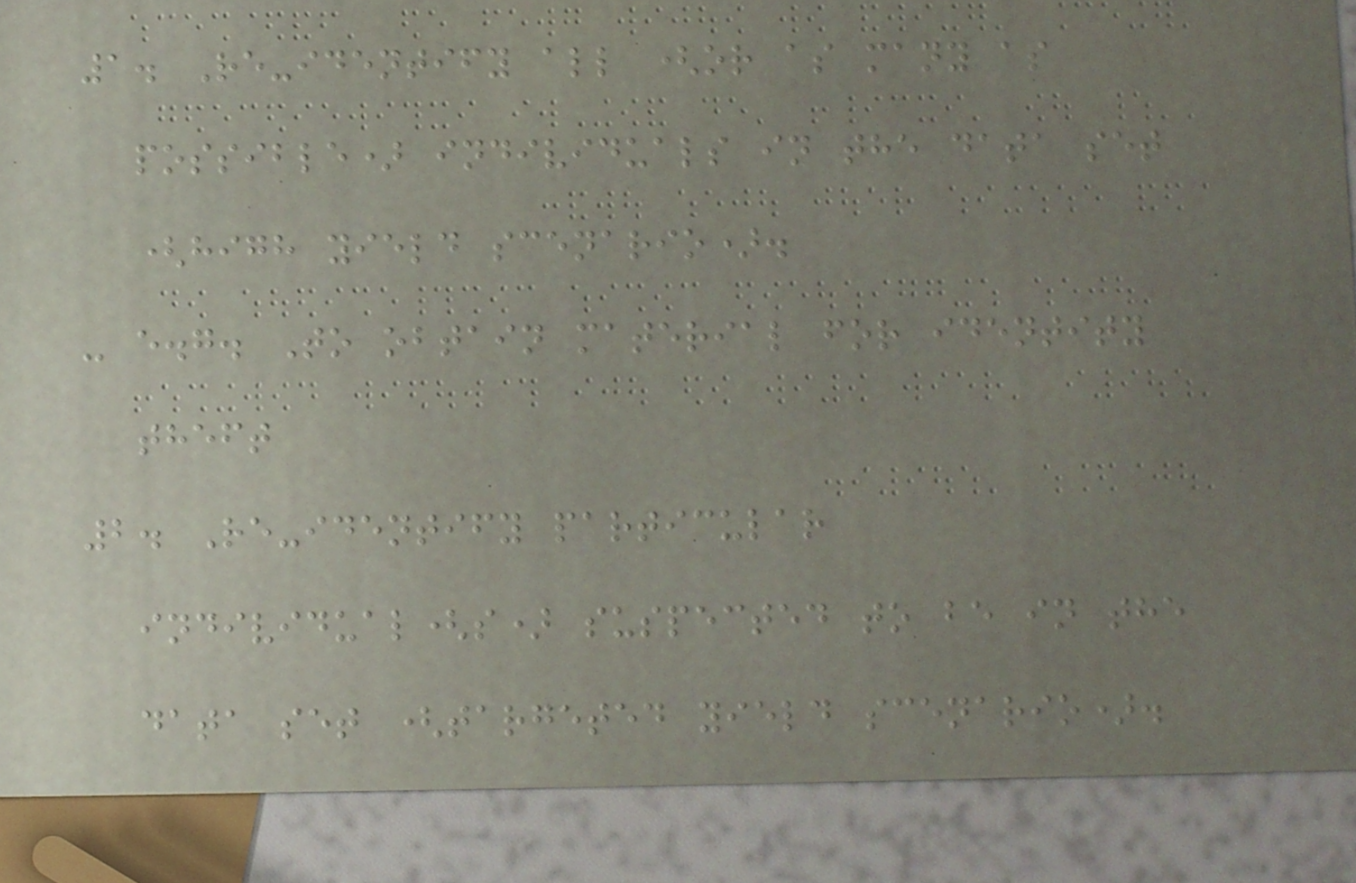1. Re-identify all (or as many as
possible) individuals in the data set
(high yield scenario).
- e.g. To obtain material for identity
theft
2. Re-identify particular
individual(s) suspected to be in the
data set (targeted yield scenario).
